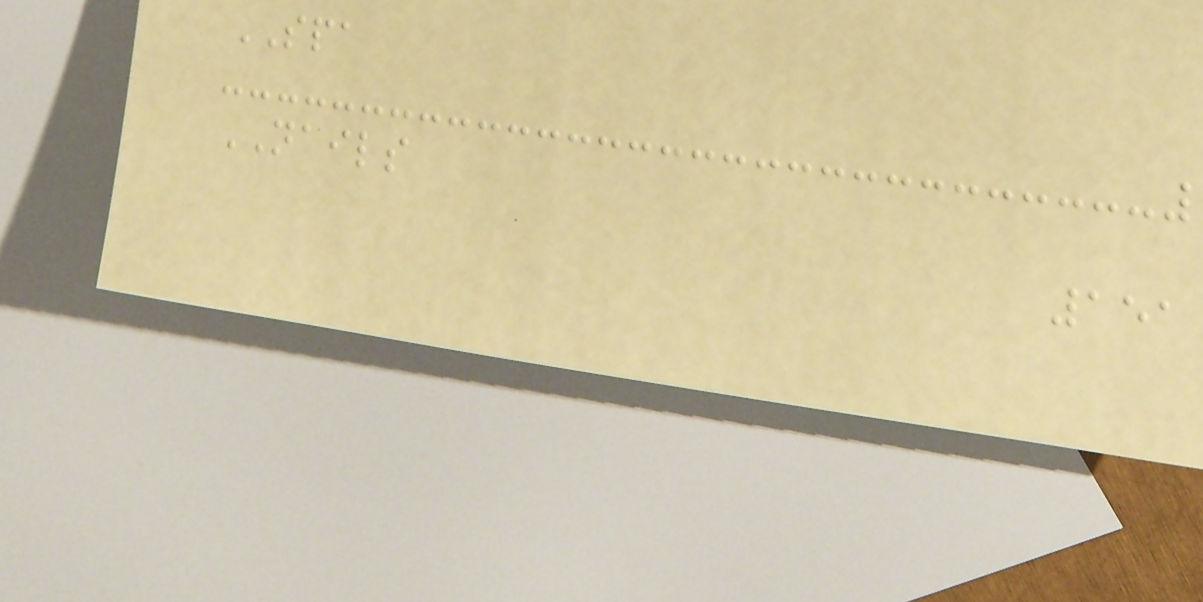SPA
NAILS
151
